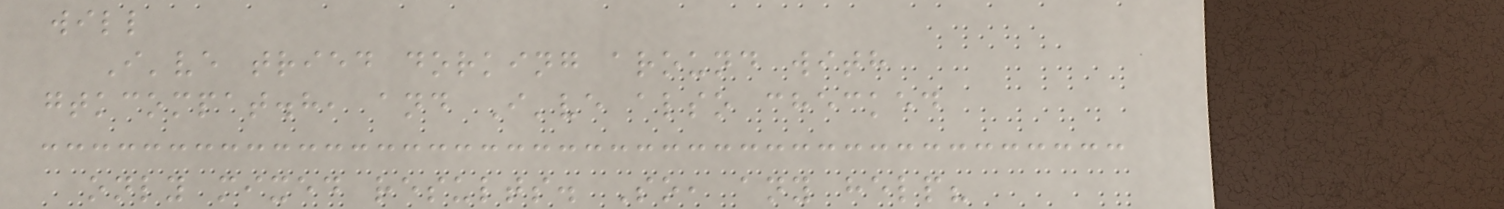will
I've tried dorking around with
gtkcompat.h, and I've also checked
only mixed results. So, any help?
